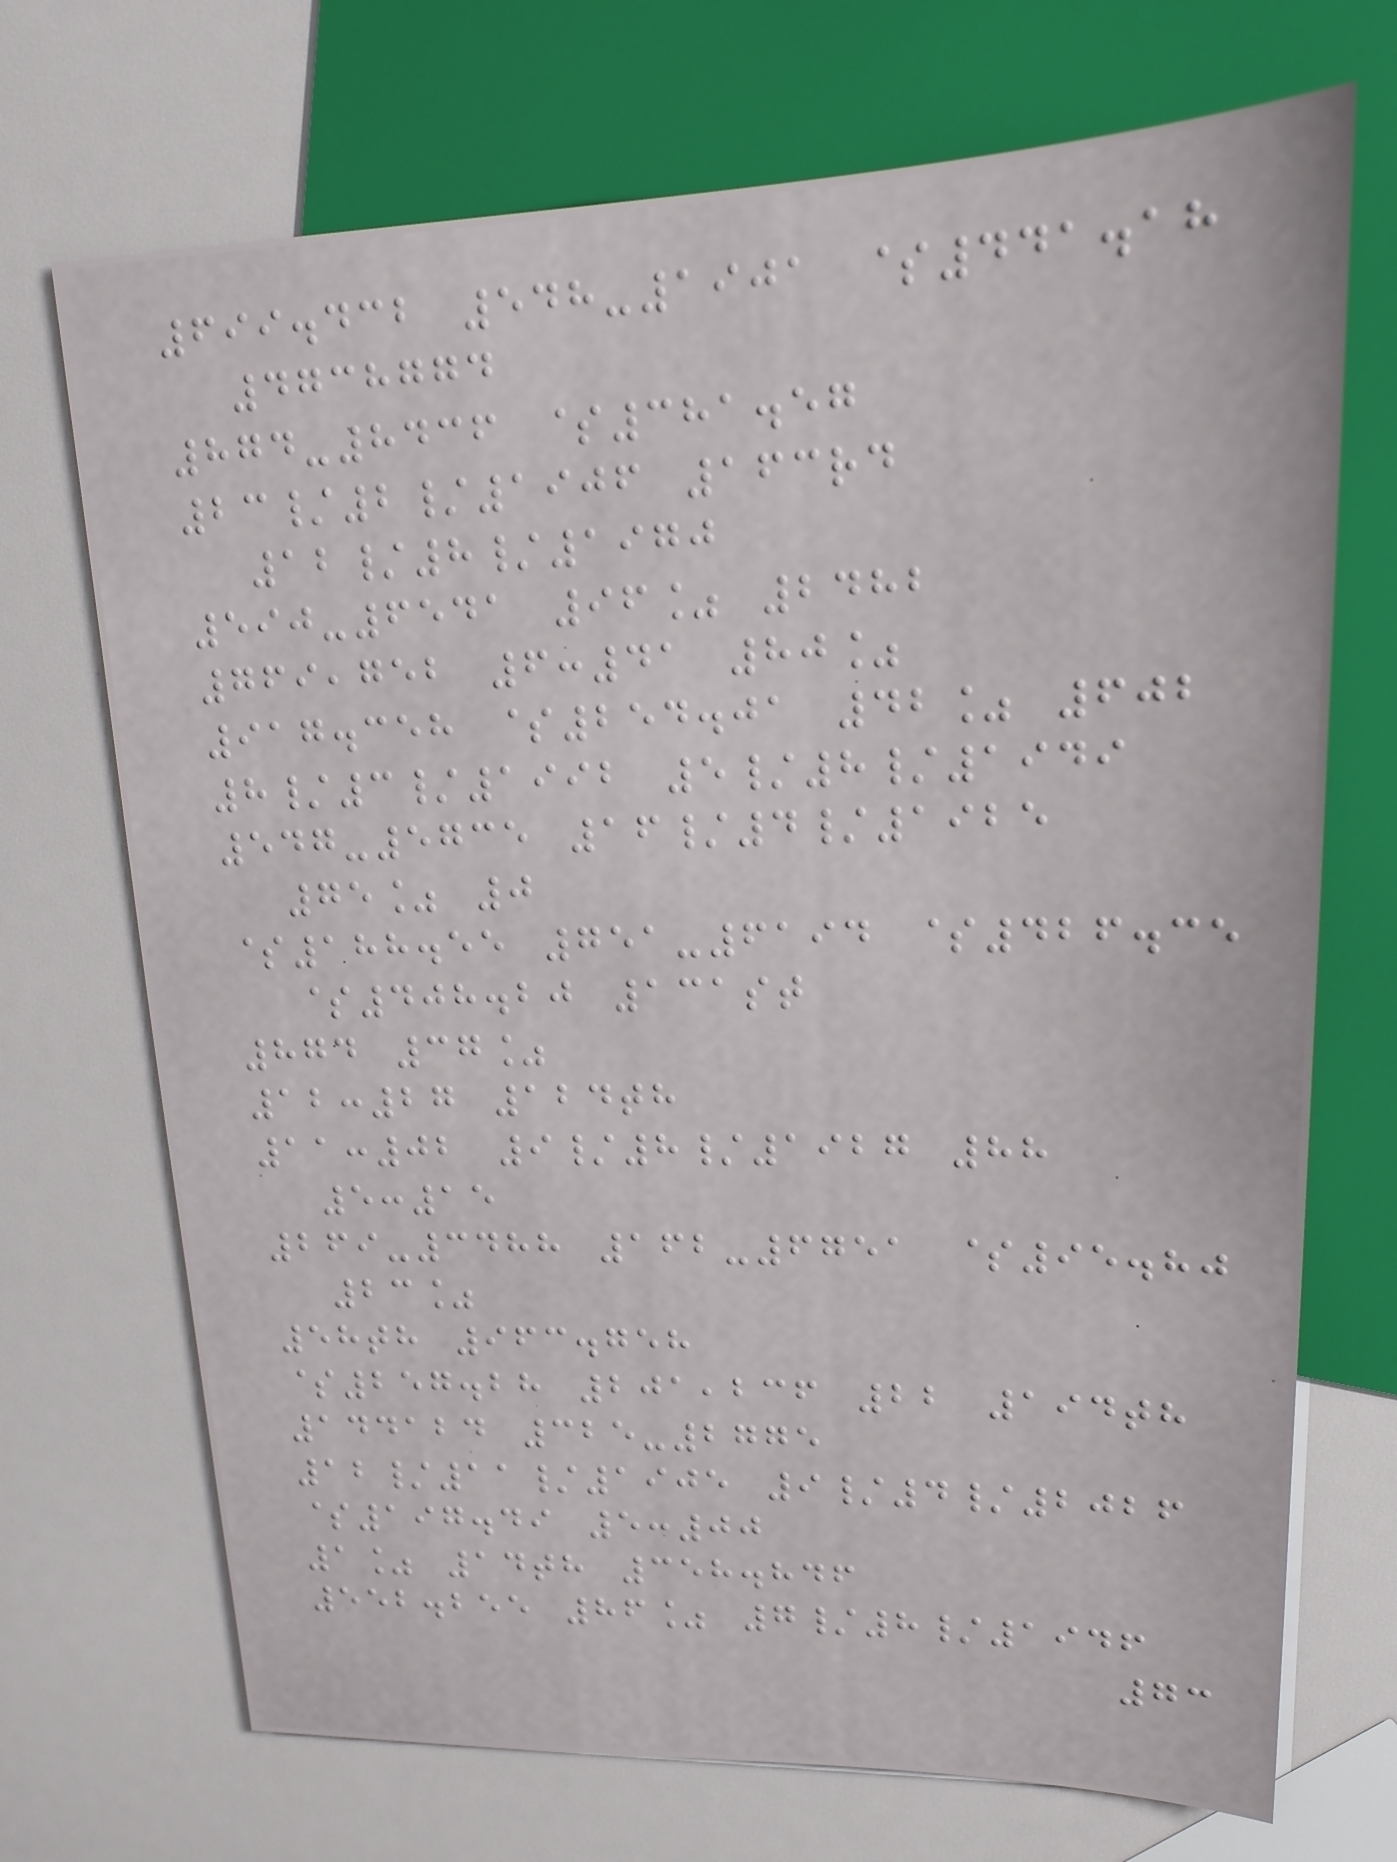699.432 548-1901 $441.18
4738774
874-8436 $381.57
23/2/1906 163rd
12/8/1970
590-6541 96% 2482
769,752 6:41 80%
917.358 $254.01 42% 602
8/3/1992 5/8/1949
547-5735 16/4/1925
75% 0
$188.55 751-6194 $426.35
$408.20 131st
874 37%
12:27 124th
11:02 9/8/1927 88
5:15
269-3488 162-6751 $95.80
23%
58th 963.758
$257.28 201,236 22 194th
144124 325-2775
12/11/1905 9/4/2026
$197.49 5:00
1% 14th 358.846
552.255 86% 7/8/1946
73
